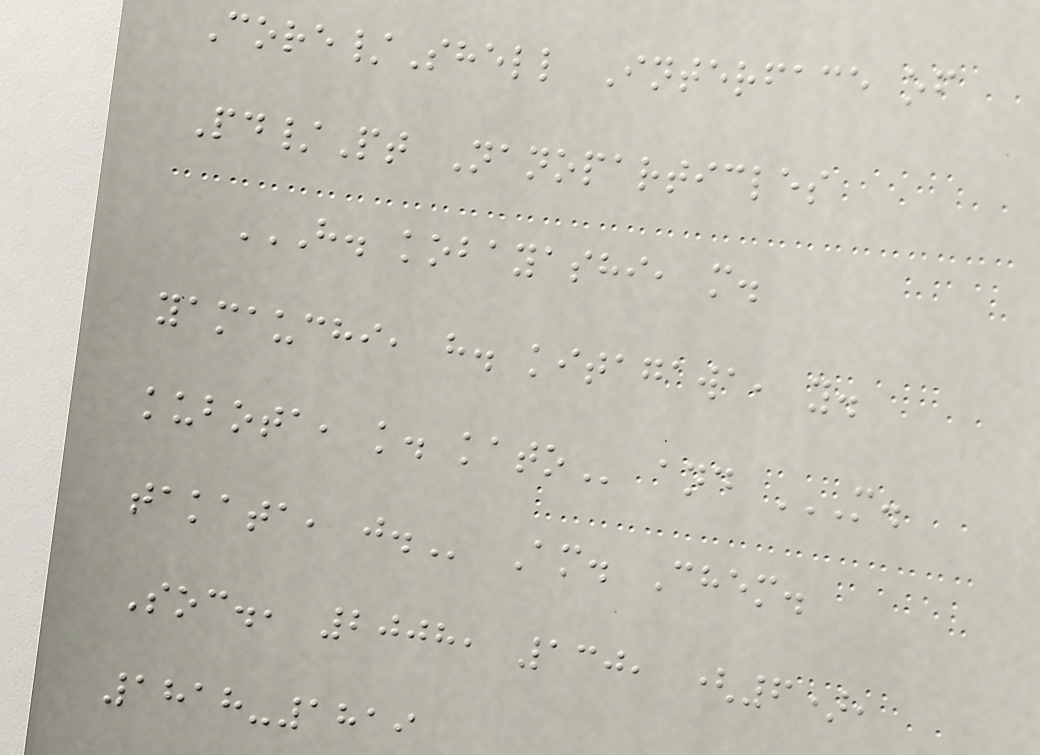Core/Shell Interface of
Pd/Pt Nanoparticles
H. KOBAYASHI, M.
YAMAUCHI, H. KITAGAWA, Y.
KUBOTA, K. KATO and M.
TAKATA, J. Am. Chem.
Soc., 2008, 130, (6),
1818-1819
